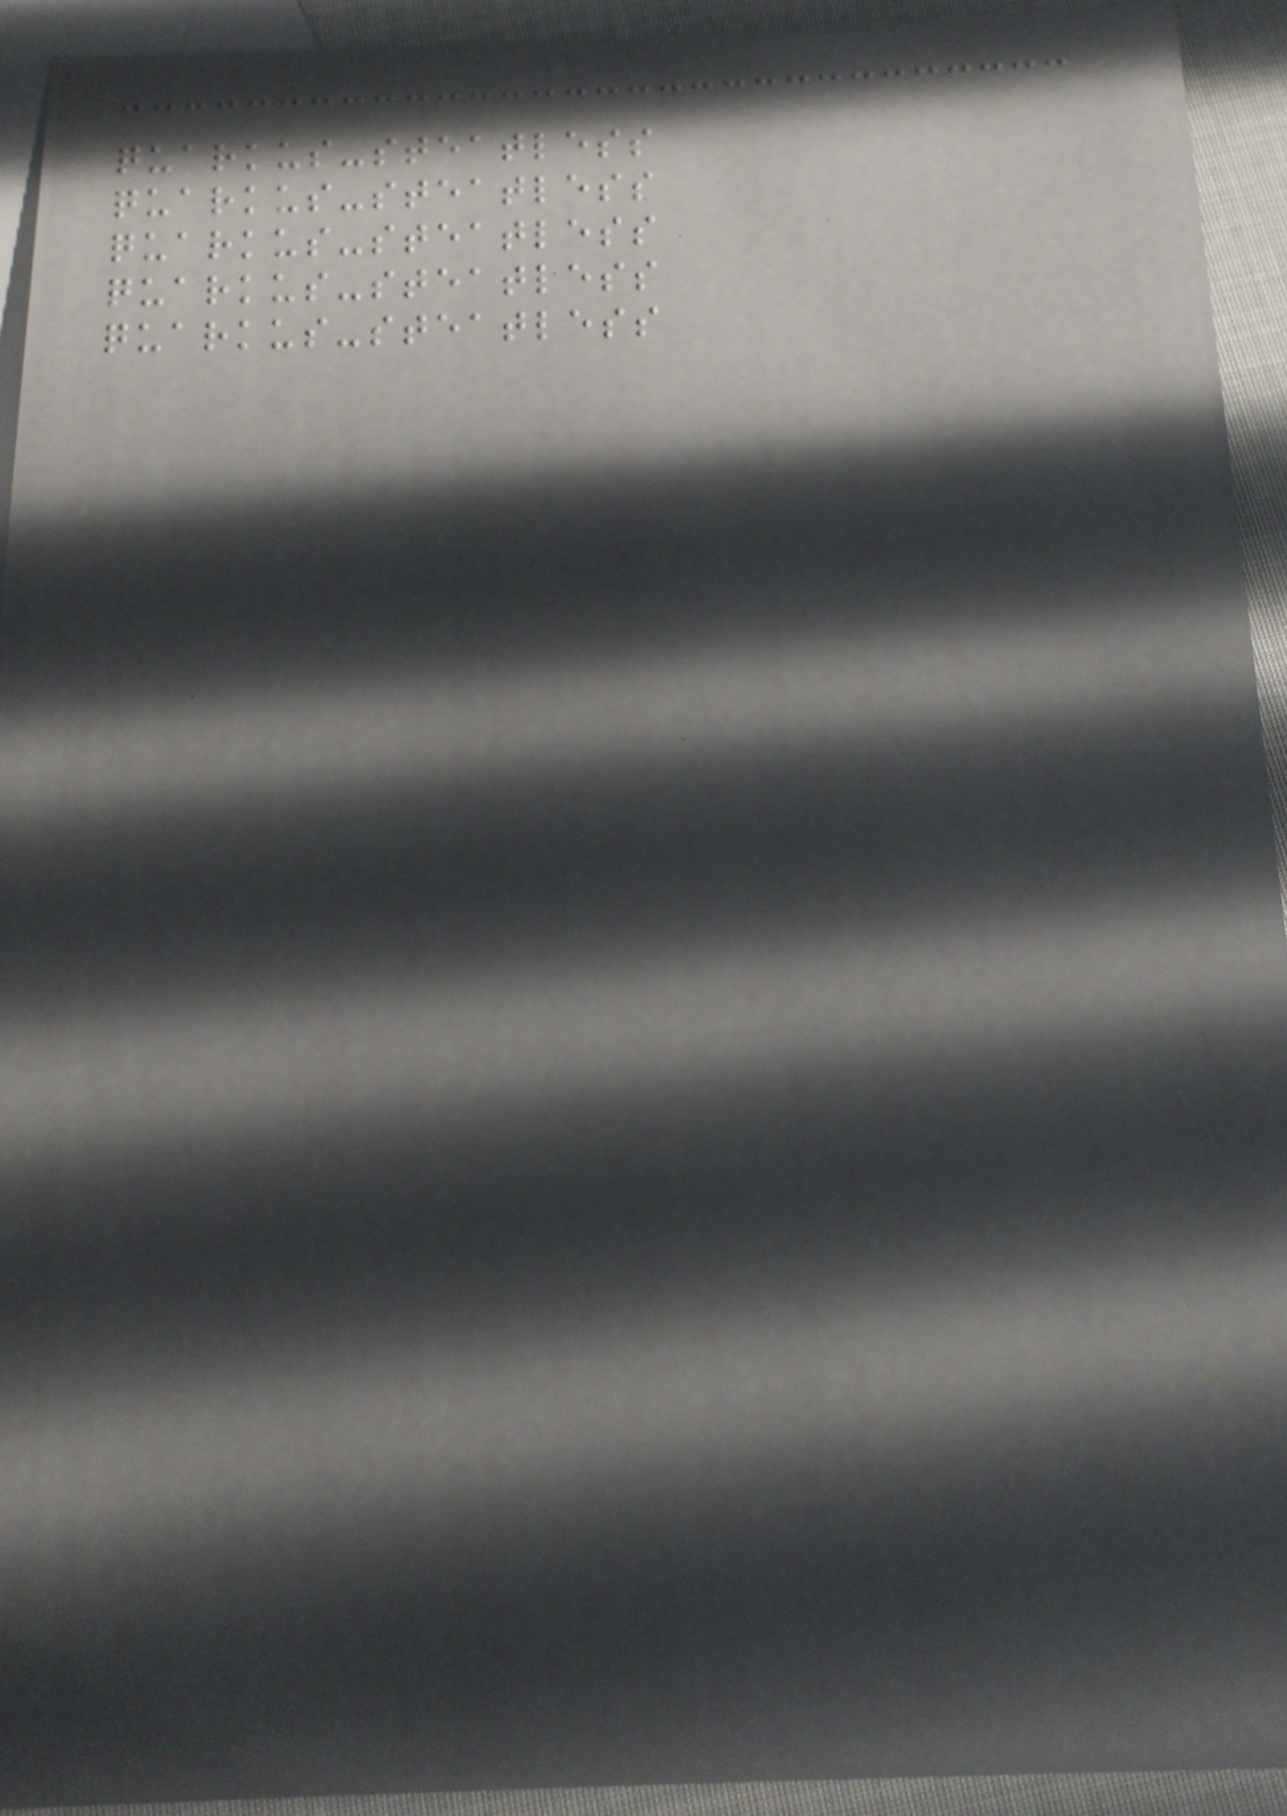quarkus-steatless
quarkus-steatless
quarkus-steatless
quarkus-steatless
quarkus-steatless
